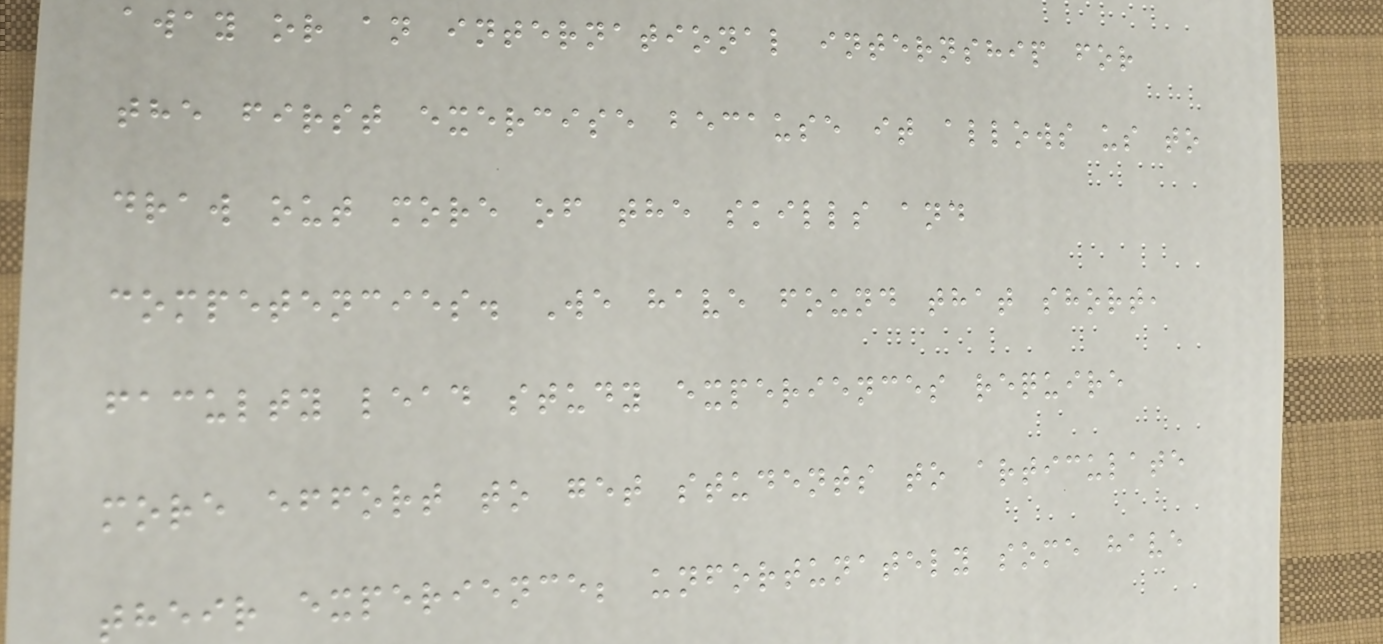away or an international internship for
the first exercise because it allows us to
draw out more of the skills and
competencies. We have found that short,
faculty lead study experiences require
more effort to get students to articulate
their experience; unfortunately some have
